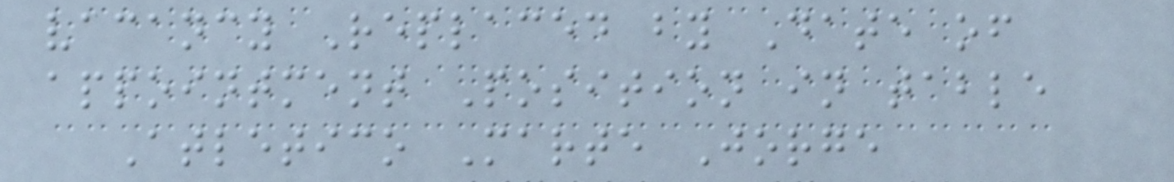vacancy Replaced by Date of
appointment Position in table
Atletico Marte Jorge
